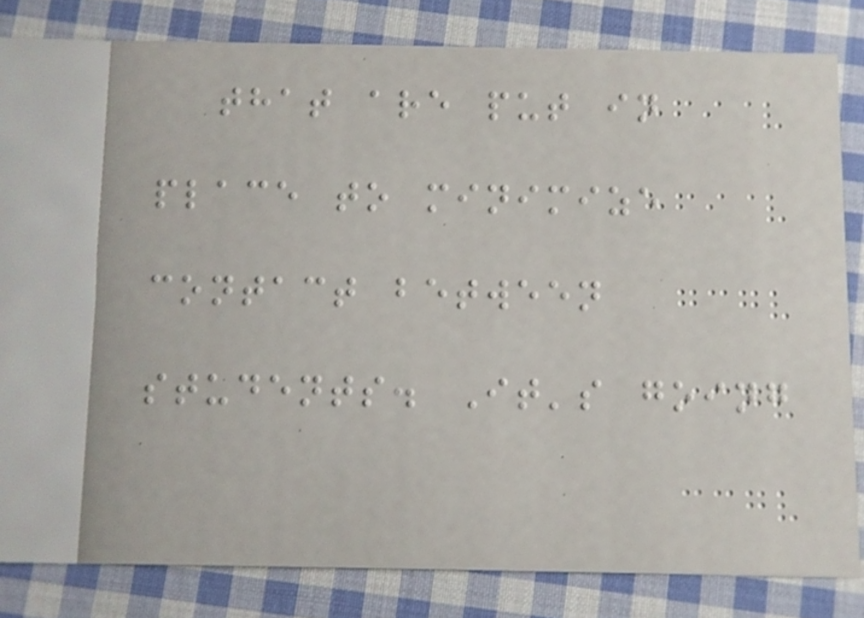that are put in
place to minimize
contact between
students. It's going
